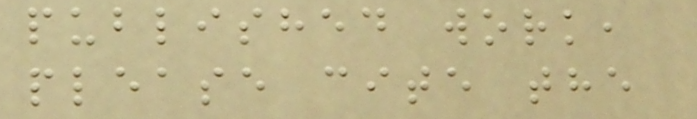published work,
please cite the
